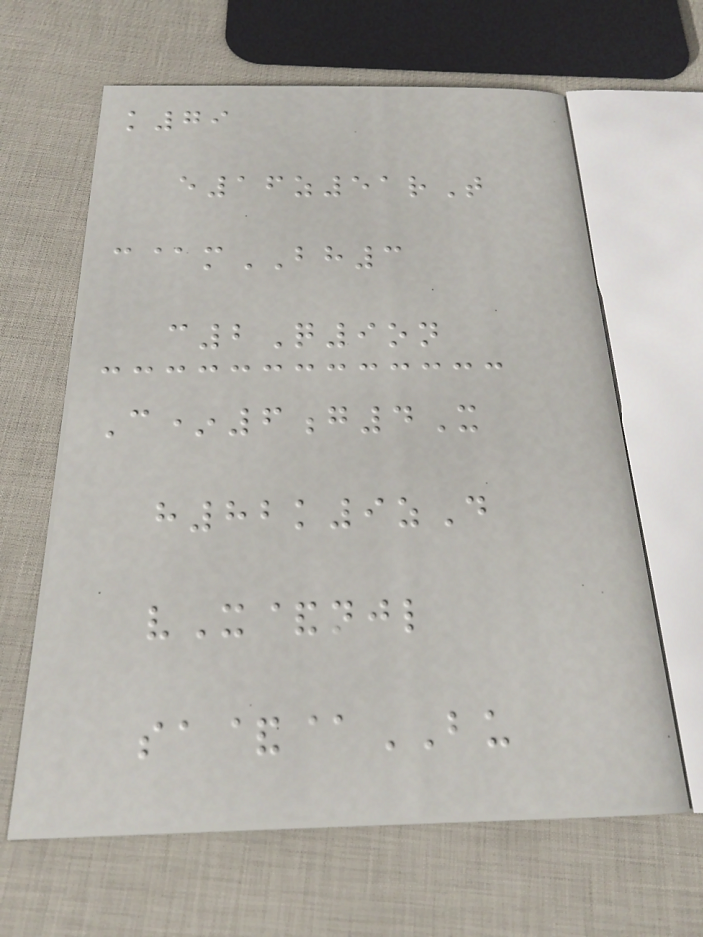k79
e16z51rT
c@mBH3
c2Q9on
C*6g4X
h82k9zD
vX&njl
sa&@BU
